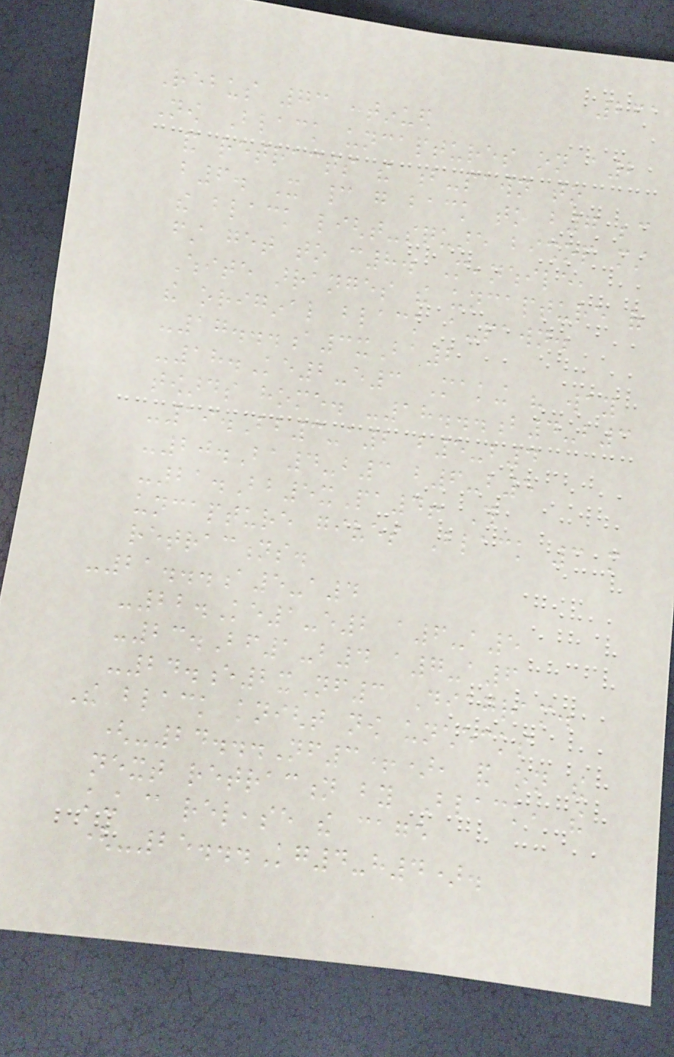261
Rebus 73 continued
Now Black uncaptures on a2
and retracts the b-pawn to
b6. It cannot go back to b7 because
the black light-square bishop must
first get to c8. Meanwhile,
White arranges the uncapture of
the original black a-pawn.
-17...a3xBa2
-18.Ke2-e3 Making his way
towards home. -18...b4-b3
-19.Bb3-a2 b5-b4
-20.Ba4-b3 b6-b5
-21.Bb5xPa4! This
uncapture gives Black 3 more
retractions.
-21...a5-a4
-22.Ke1-e2 a6-a5
-23.Bf1-b4 a7-a6
-24.e2xNf3 Diagram.
The black knight now unchecks
(-24...Nf3+), and on the
next retraction by Black, the
king can release the cage
(-25...Kg4-h4).
